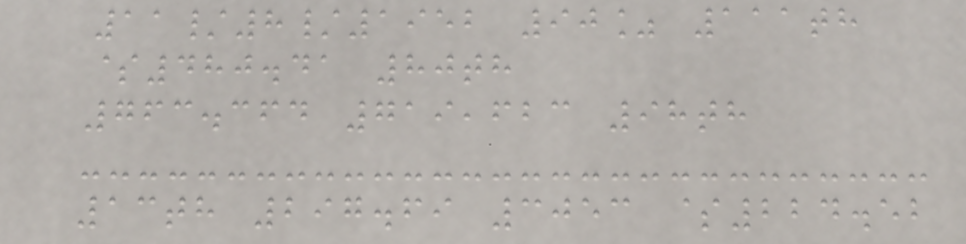11/8/1952 90% 111th
$480.41 80th
763.364 719,623 98th
13th 297.69 3053 $224.52
